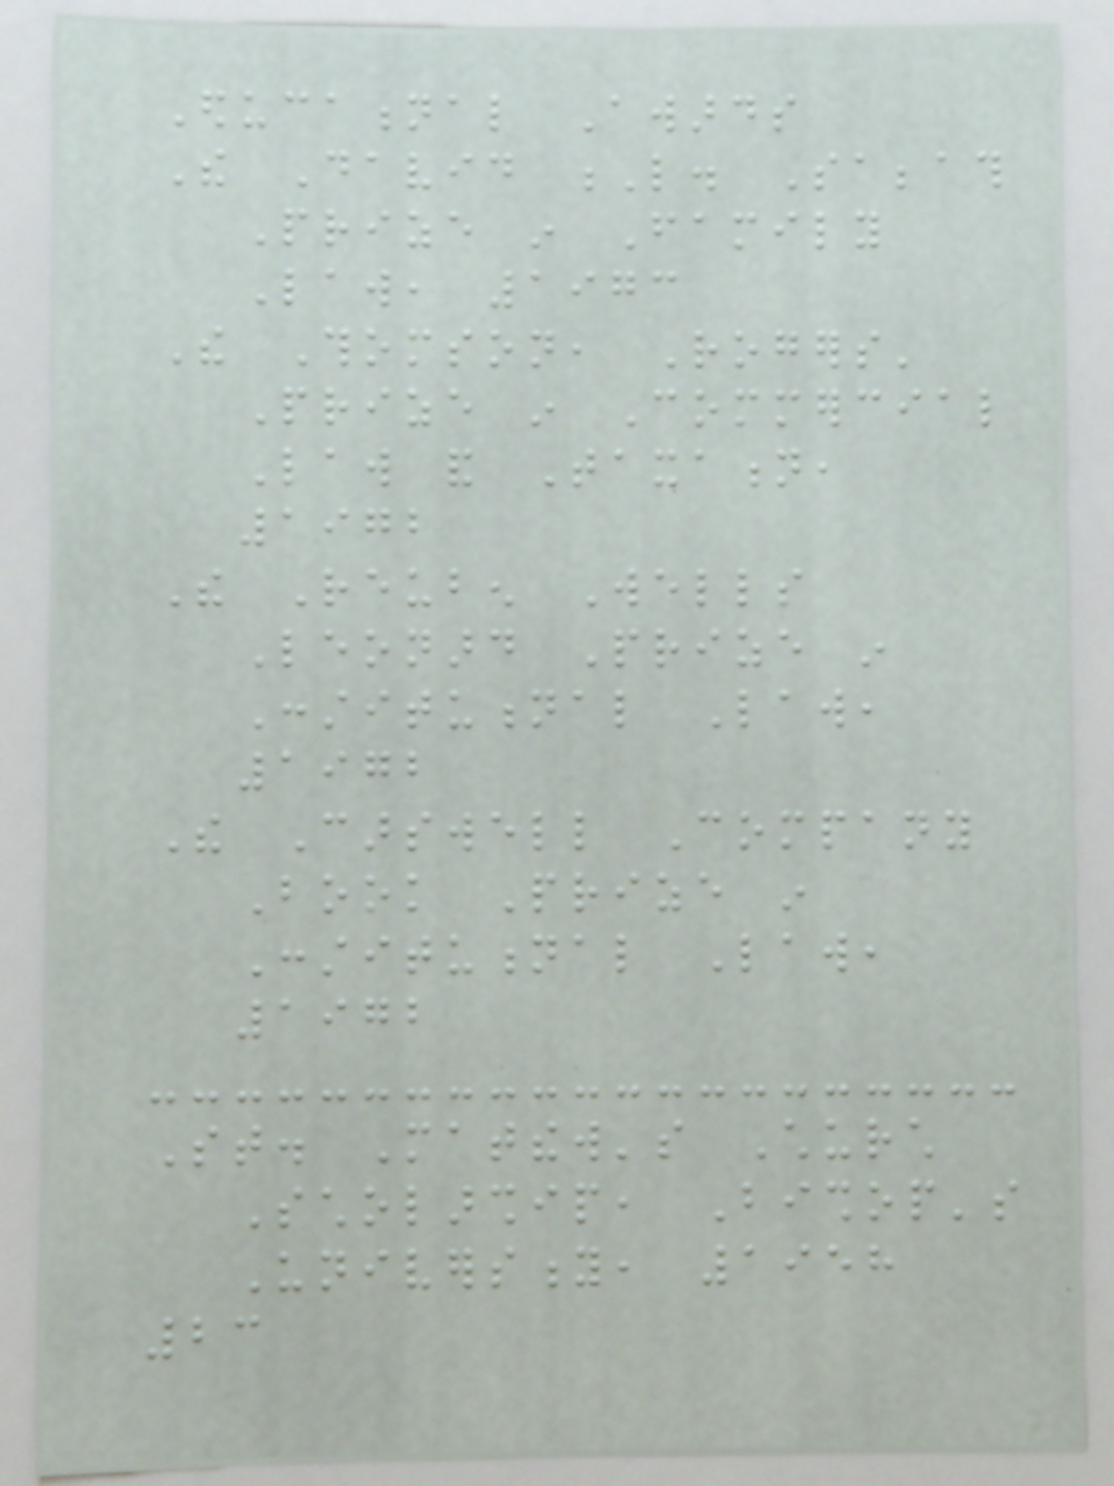Educational Awards
The David L. Sabbath
Prize in Family
Law, 1973
The Thomson, Rogers'
Prize in Commercial
Law and Taxation,
1972
The Reuben Wells
Leonard Prize in
Constitutional Law,
1972
The Carswell Company
Book Prize in
Constitutional Law,
1972
St. Matthew's Church
Scholarship, Bishop's
University, 1958
23
